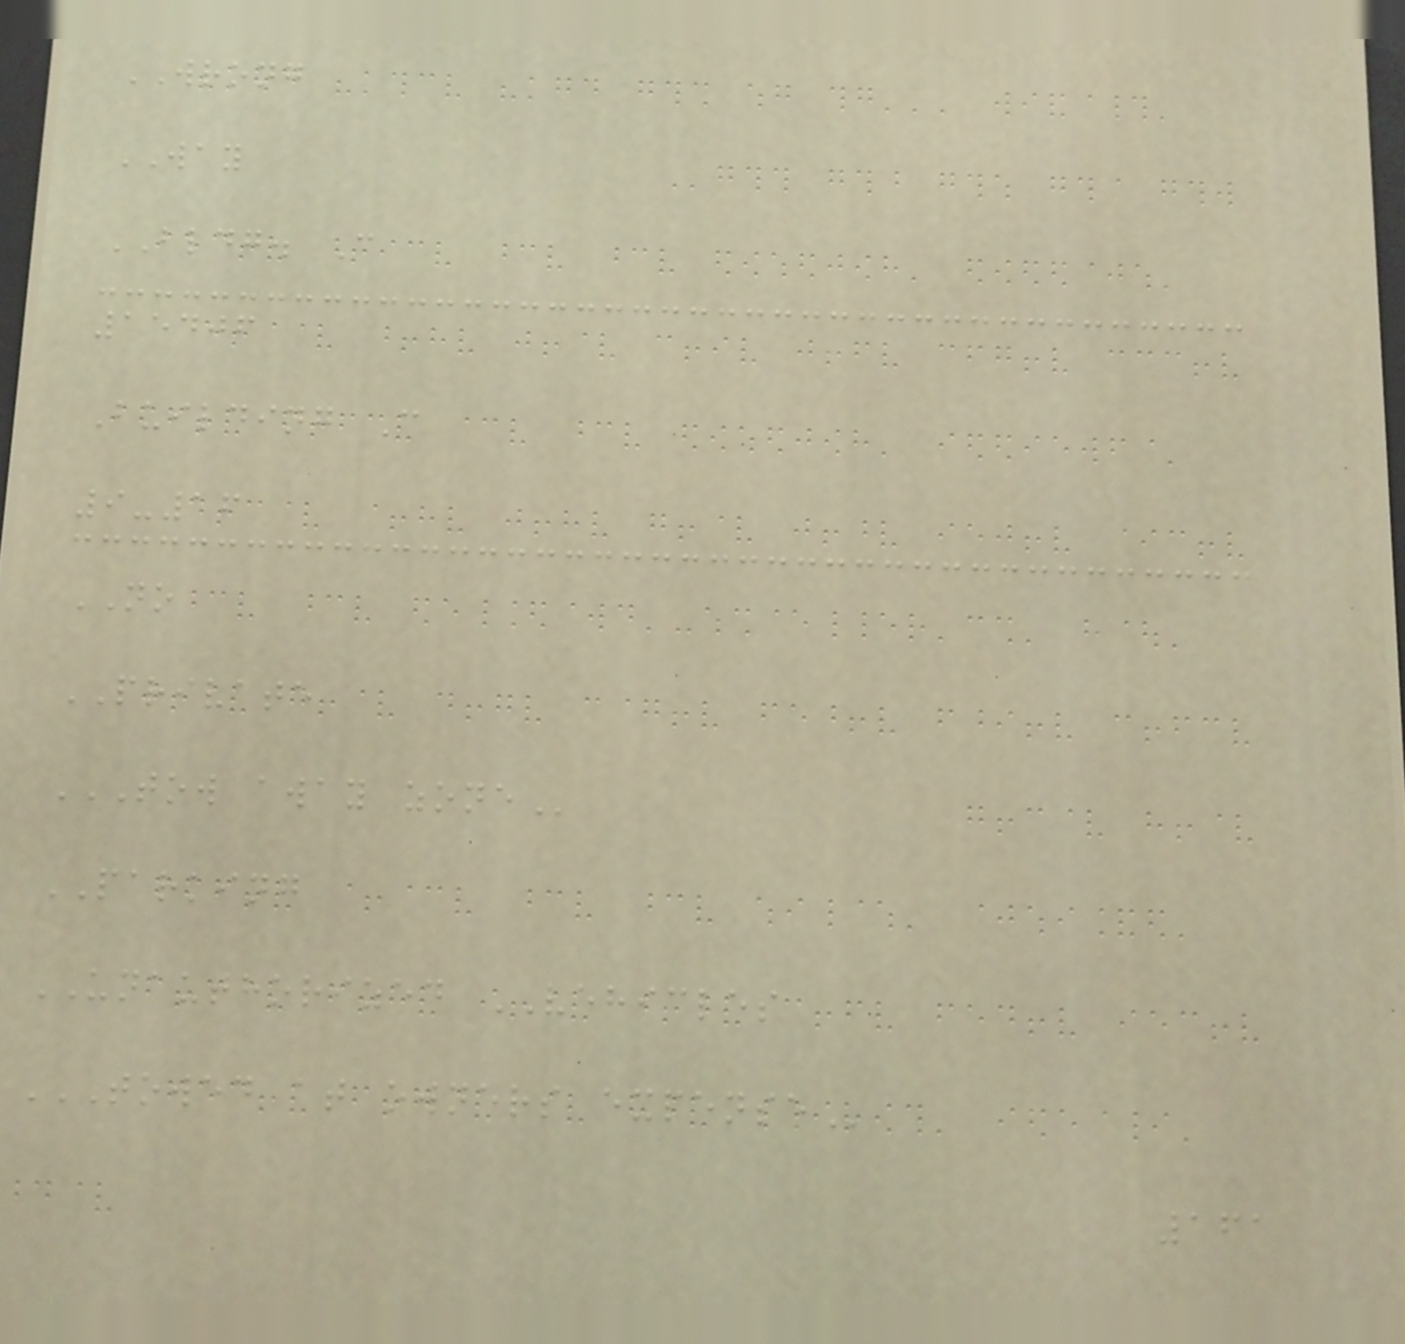WRONG
WAY
BLDG. C
15406
Building C
9-16
NO
PRIVATE
TOW AWAY ZONE
PARKING
UNAUTHORIZED VEHICLES
TOWED AT OWNERS EXPENSE
161
